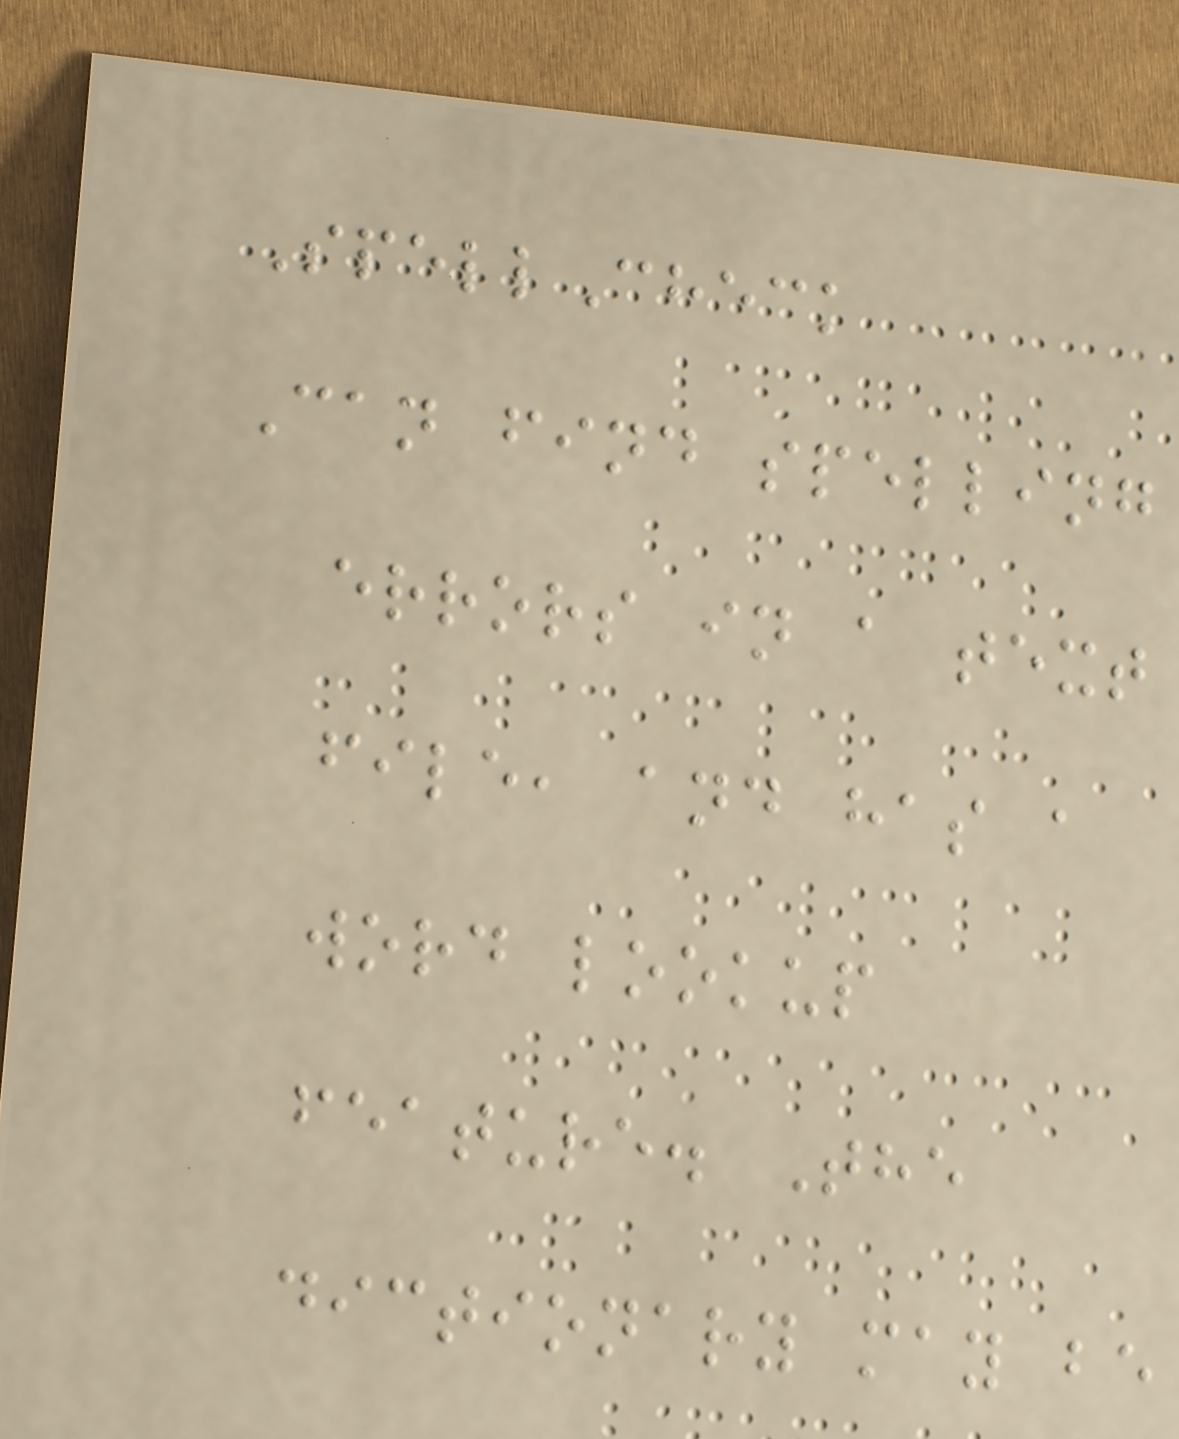SpellCheck
Can find spelling
errors in a text
file, and has a
word lookup
feature. The
dictionary may be
